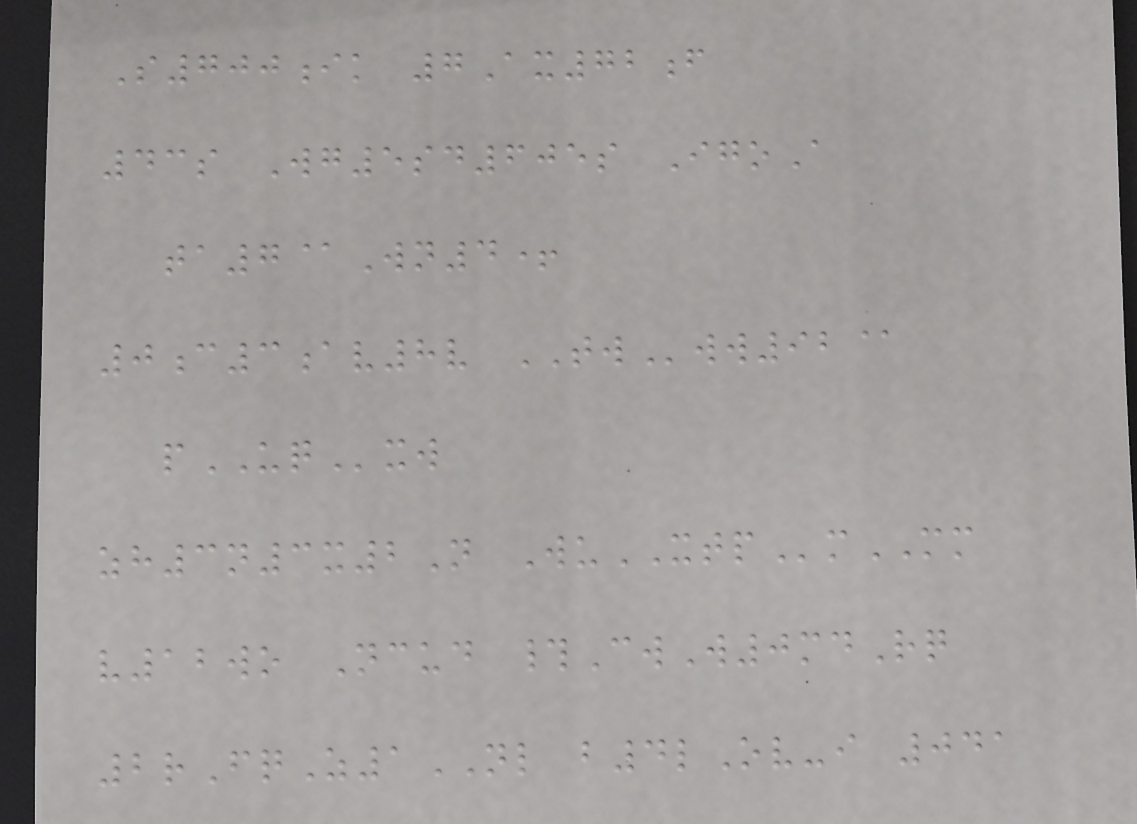S700ik 7Ax72f
43s Wg5sd605s IgoA
ta7@Wn4+
0c3av8v TWww92@
pUQxw
zh3n3x2N WuXTPmMM
v12wo Ncud #CwW0mdRq
2rFqZ1NL b4lOv-i 041
